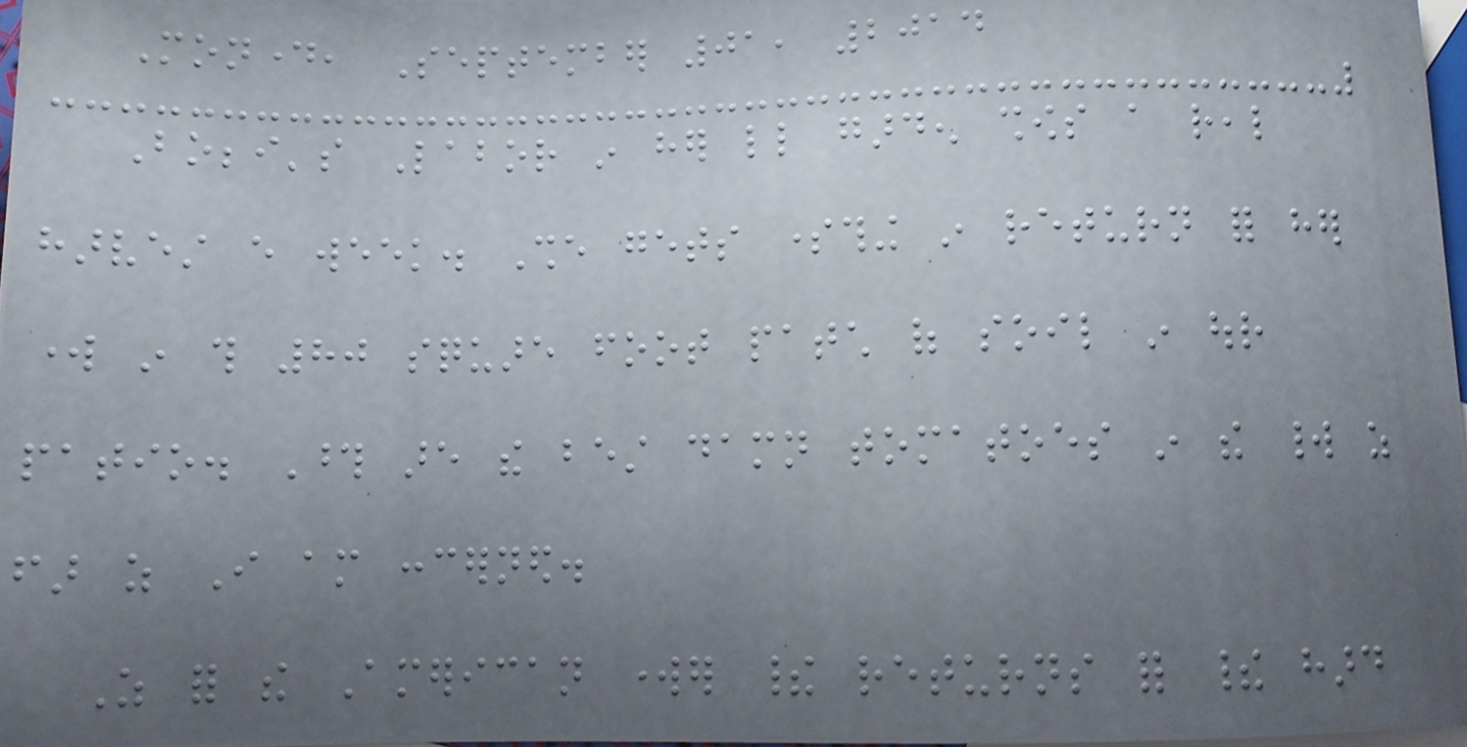Monday, September 01, 2014
Bobbi's Labor in her little garden shows a real
harvest every week. She gets something in return for her
work in this 80 square foot patch of soil in our
patio. Those are the best damn tomatoes in the world as
far as I am concerned.
As for the American worker their returns for their hard
